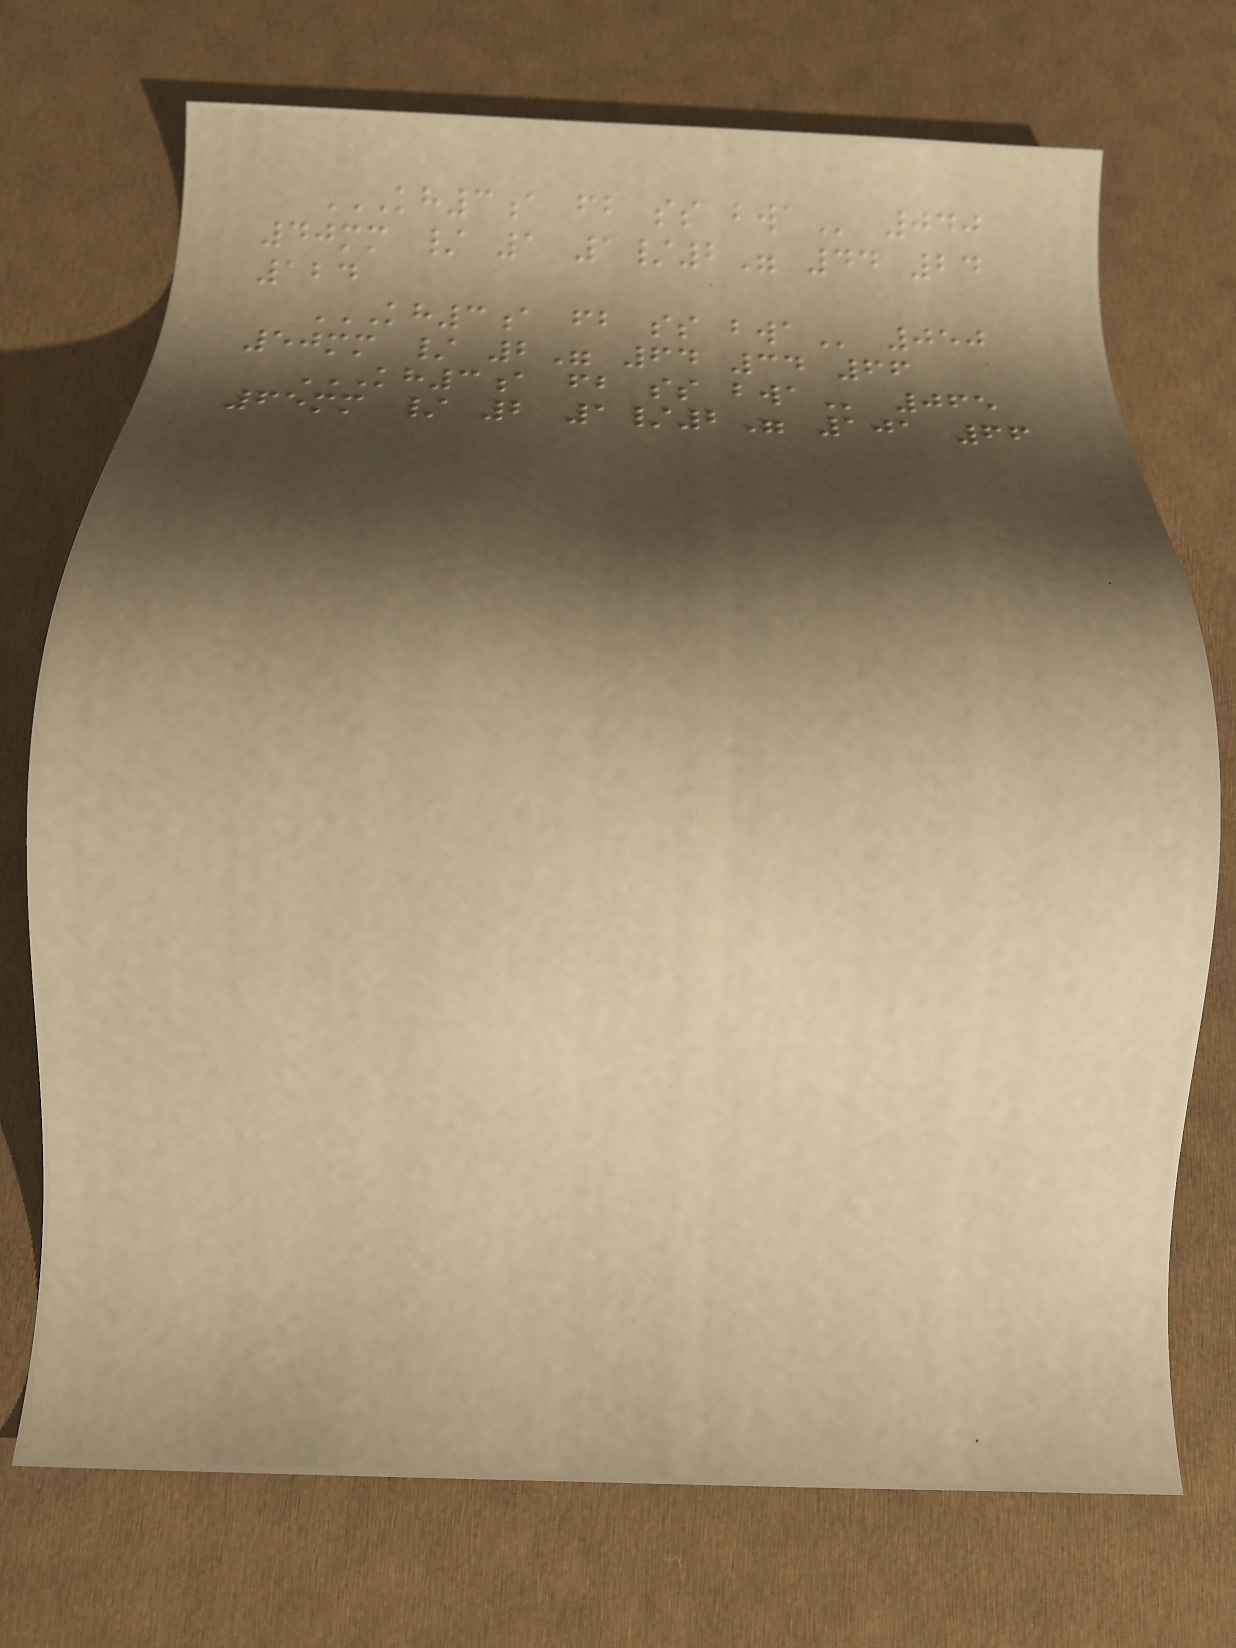KH3A FB SS BWA 040
40mm / 1 1/2" 44 24
124
KH3A FB SS BWA 050
50mm / 2" 64 34 66
KH3A FB SS BWA 065
65mm / 2 1/2" 101 66
